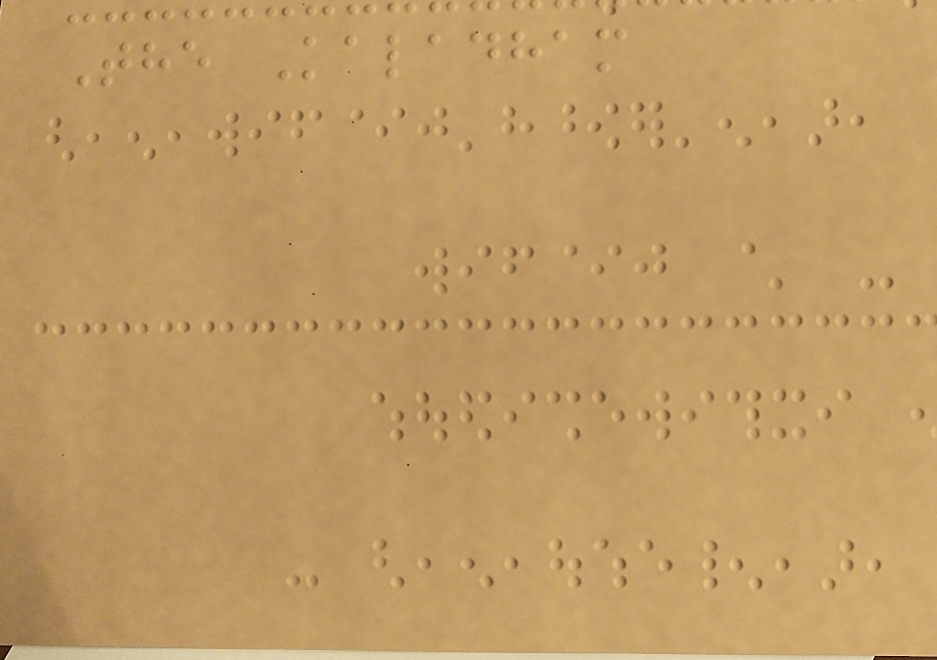The Kaladham
